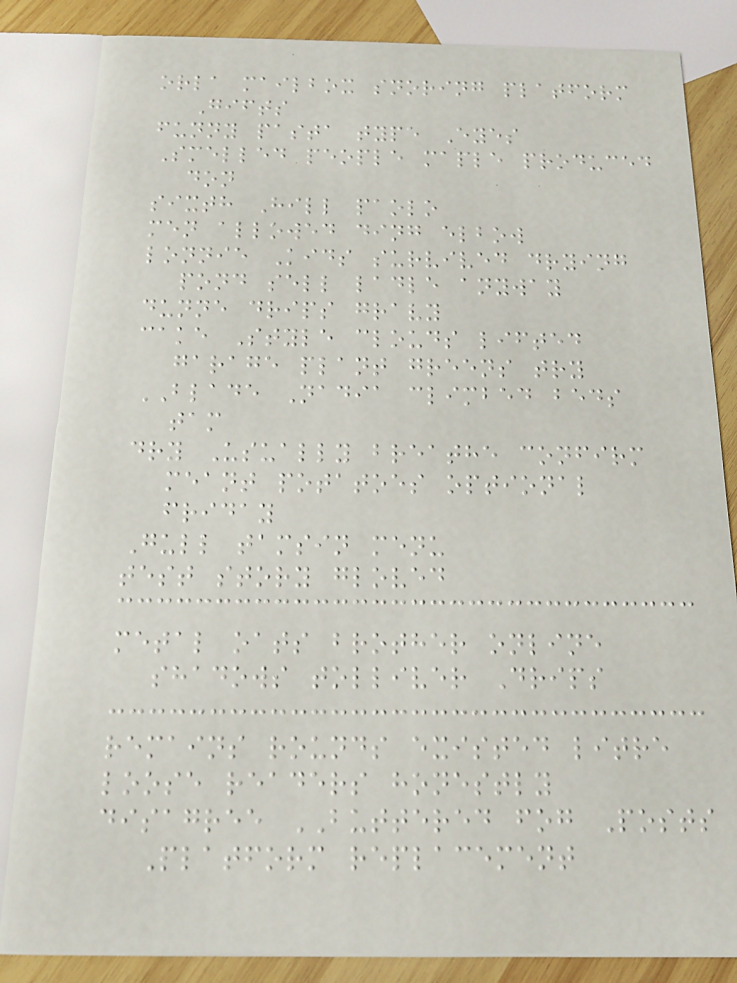orla mailbox snoring platform
Gifts
funny pasta type Eyes
Smelled people maple produced
don
sixth Hill paolo
men allowed ding elbow
lonnie Kids survived drying
pond sell ladle anyway
dunne drips gravy
cake Style clouds lifted
garage plant greens try
BLADE Nadia climbed beds
tam
dry Usually breathe confirm
meant potatoes optional
friday
Gull tamsin menu
test story gloved
metal oats brother online
shadows tolliver Drips
remains rounds existed litre
loose readers honestly
disagree BUTTERED fog Posts
Platform replacement
